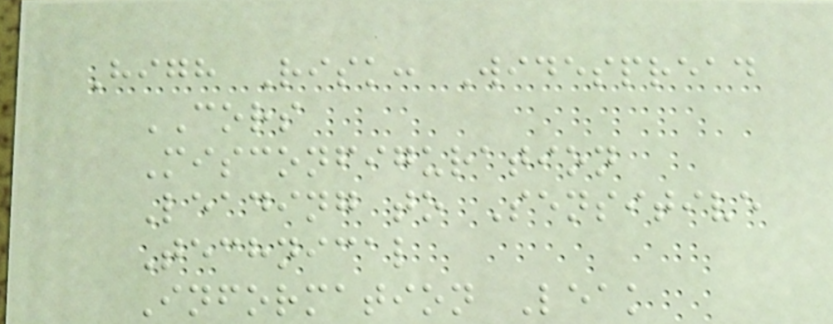High Risk: Widespread
CORS
Misconfiguration
Leading to Sensitive
Technical
Information Leak
